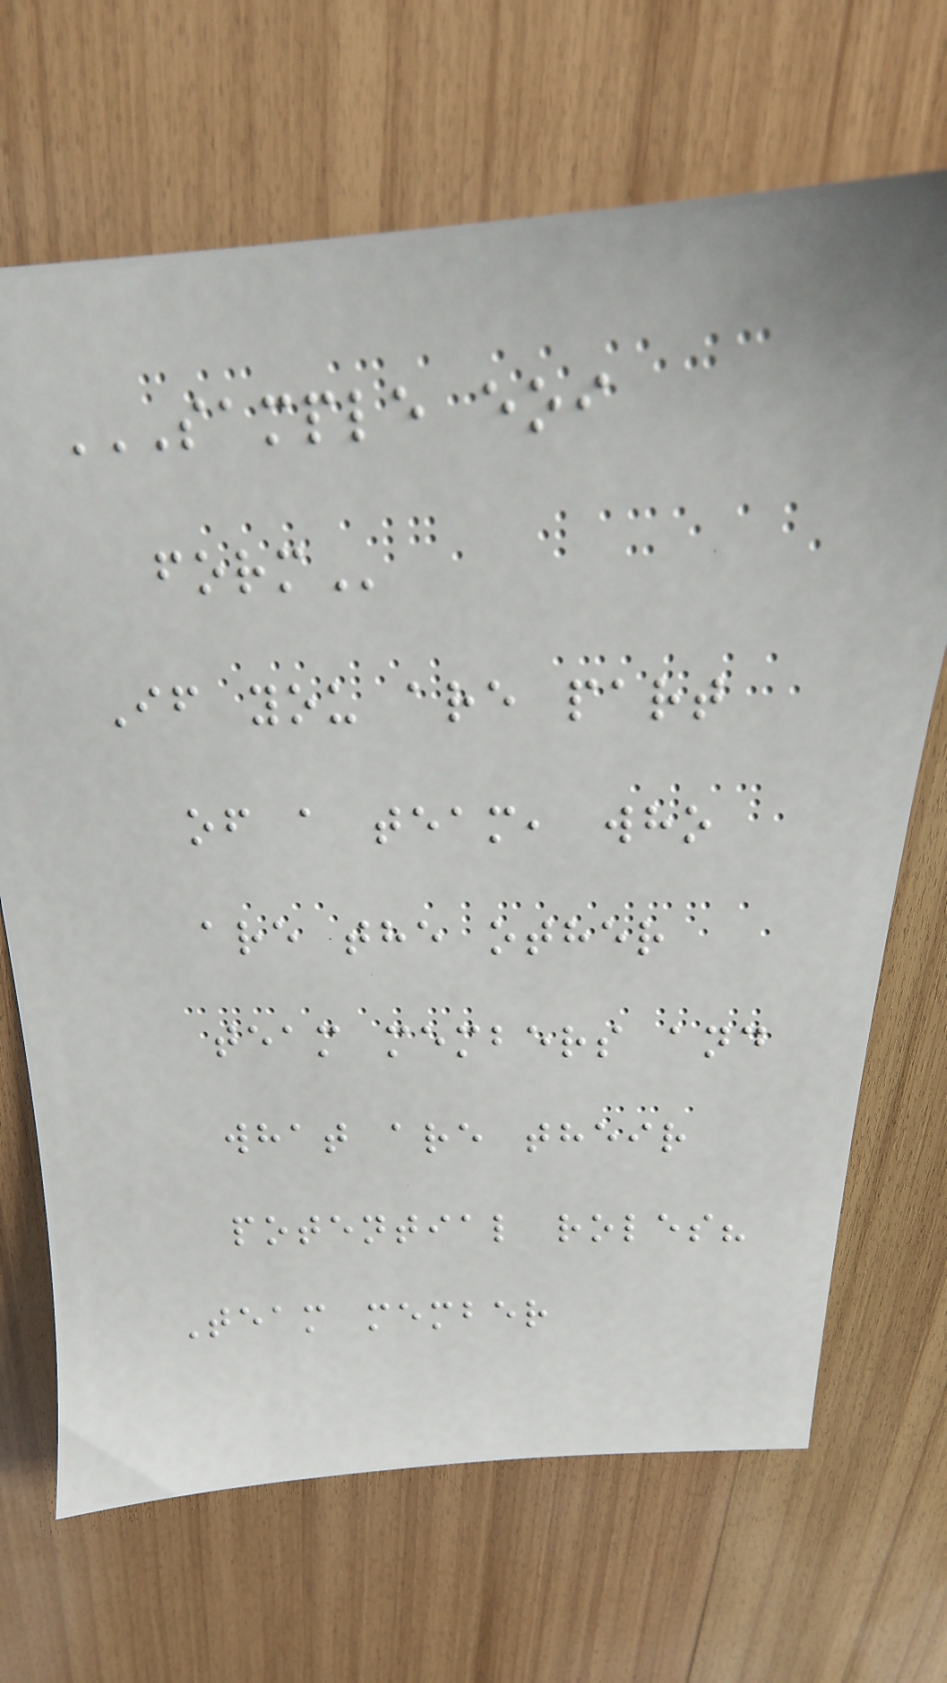SAMPLE EOI
FORM
If you are part
of a team, who
are the other
team members and
what are their
potential roles?
Team member
